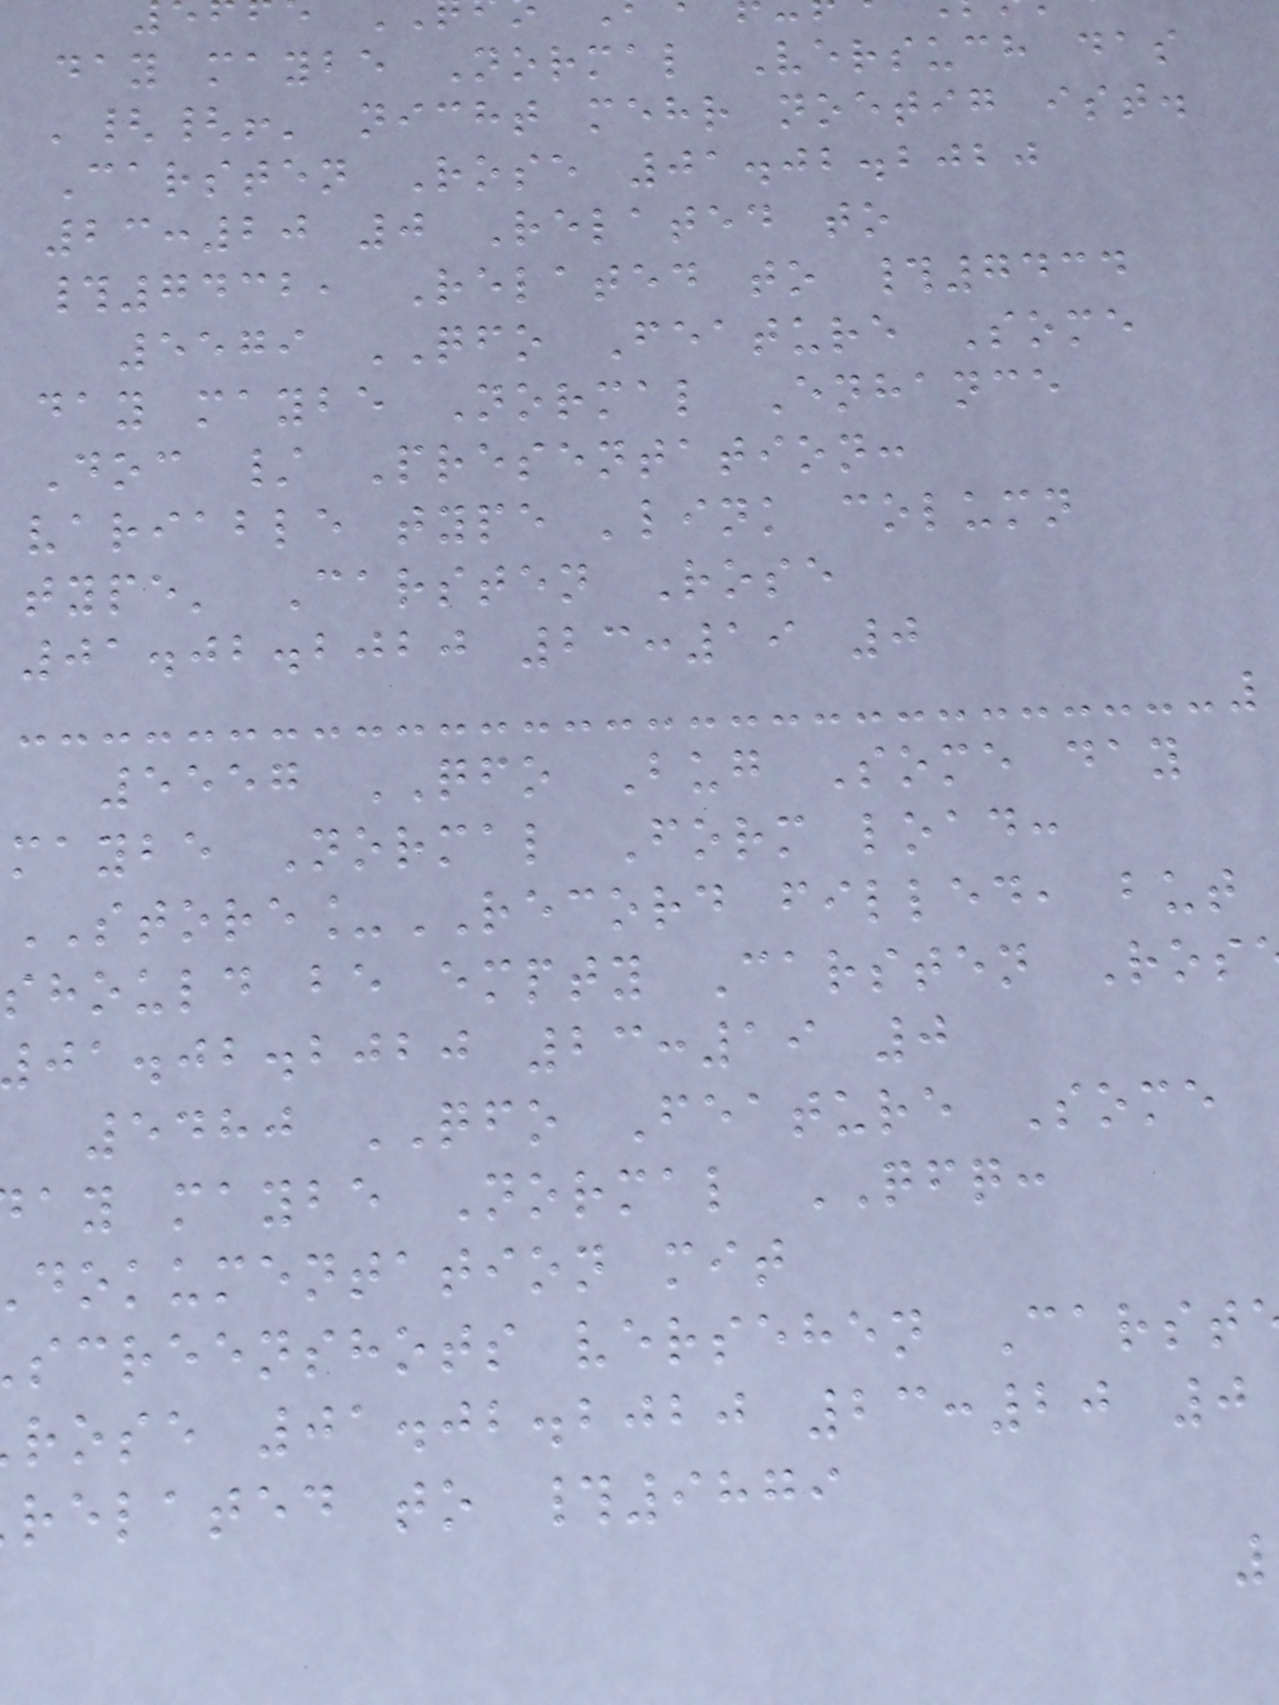day maybe Normal Versuch das
'{{!' nicht mehr noetig ist.
Carsten Rose 01.02.2020
23:20 0 Related to
#7432, Related to #7434
5579 QFO Feature Some
day maybe Normal Enhance
Doc / Presentation:
variable type 'link column
type' Carsten Rose
01.02.2020 23:19 0
5557 QFO Bug Some day
maybe Normal Form load:
STORE_RECORD filled, but
should be empty Carsten Ros
ja.jb.bjbj 23:19 0
5480 QFO Feature Some
ay maybe Normal QFQ:
dokumentation mit
screenshots versehen Carst
rose 01.02.2020 23:20 0
related to #9879
